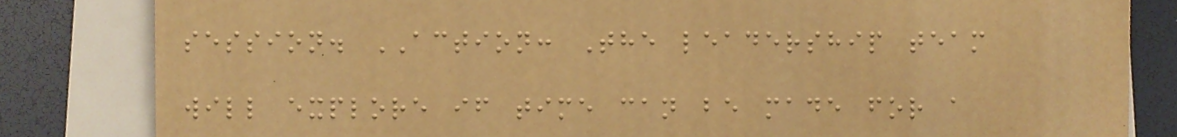session. ACTION: The leadership team
will explore if time can be made for a
